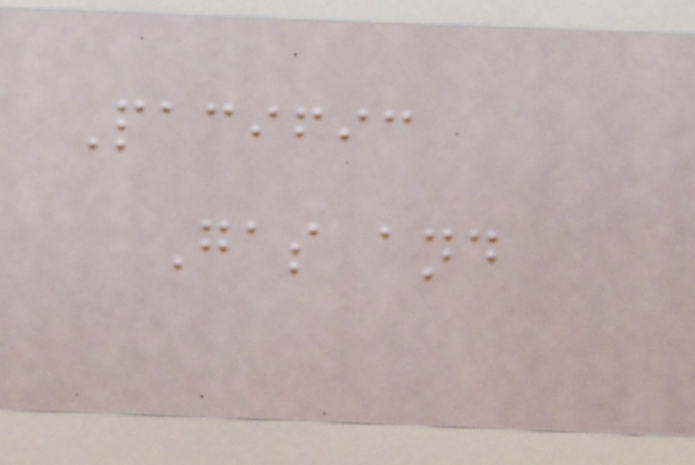Pacific
Gas and
